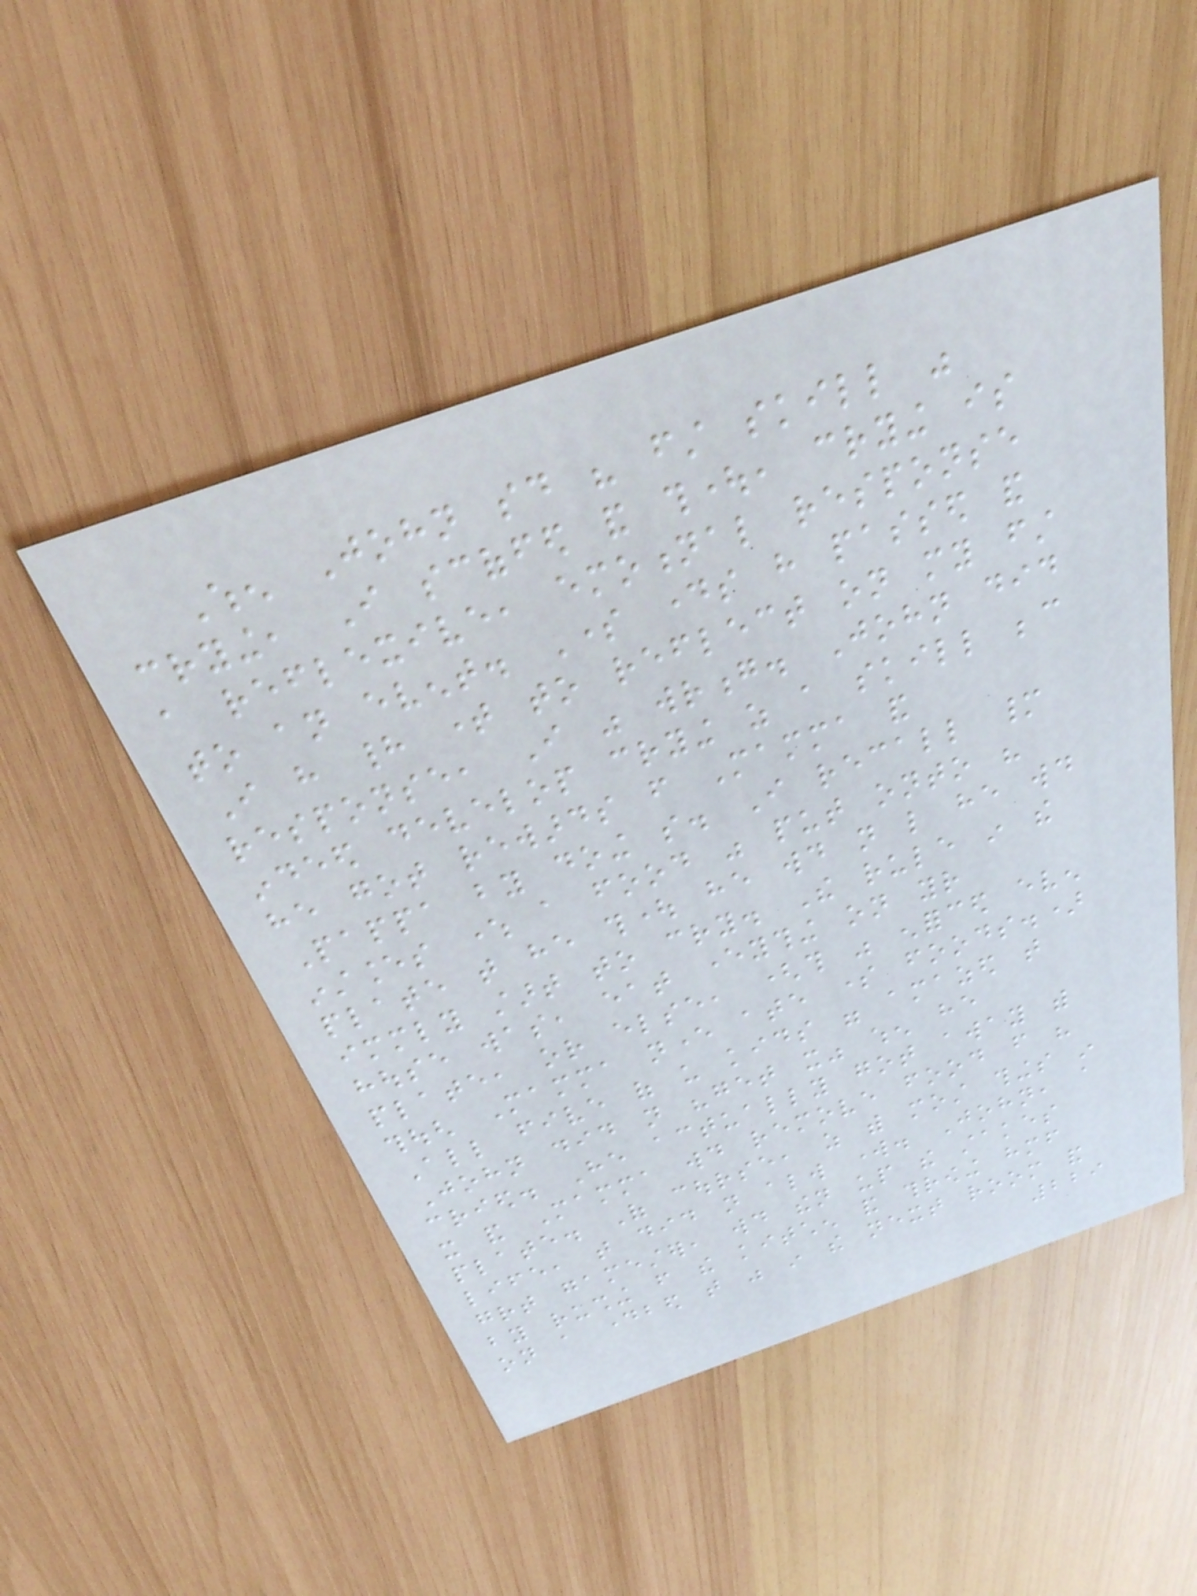When John said his first skill was
crying, I scoffed and thought, crying is
a reflexive, emotional response
to an event. Some days have passed and
I have had time to reflect on my first
response, I was wrong. John did
indeed develop crying as a skill because
he got rewards from Mamma and
Pappa by doing so. I recall many
instances where a food was put onto his
plate that he thought he would not like he would
immediately start to cry. The rule in the
house was, eat everything on your
plate, or else, (this was enforced even
though Mamma never ate some foods.)
All five of us kids were amazed that
John did not "get it" when he
cried. He actually got away with
it and Mamma would remove food from his
plate. Of course, as with most things in
life, that did not always work. John, a
great gamester, would then up the stakes
by rushing from the kitchen and throwing himself
on a daybed that was in the next room and
229
